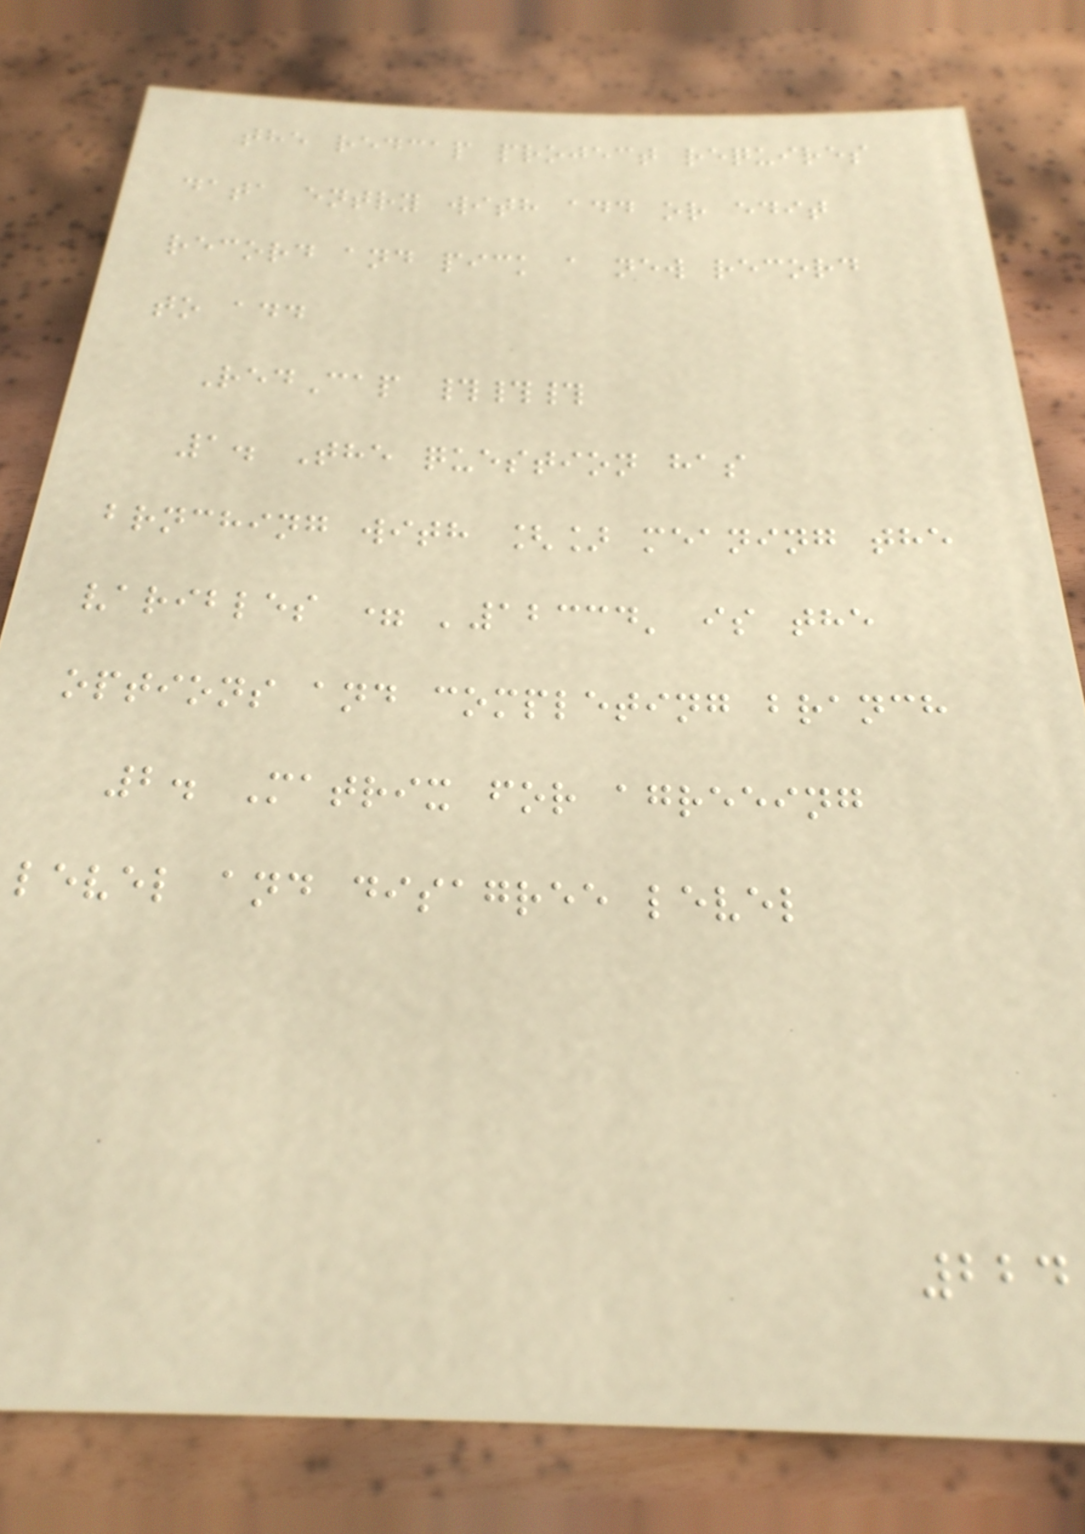the redcap project requires
data entry with add or edit
record and pick a new record
to add
RedCap ###
1. The question has
brnching with [] meaning the
varibles = '12334' is the
options and completing branch
2. Matrix for agreeing
level and disagree level
224
